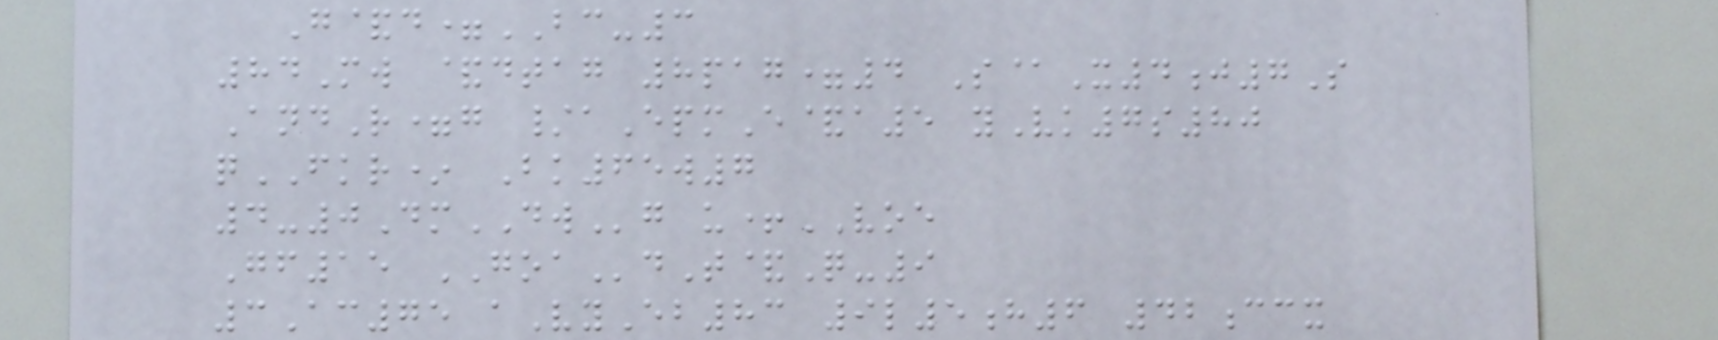G&d=BC-3
84Mw &dtag 8pag=4 S@X4j7S
AndR=g /aEpmE&a5 yVk7s80
qFKR* Bk65w7
4-0DmDWg u+VOE
Gf15 GOAdT&Q-9
3Ac75 aVyEb83 9l5h6 42ccx
